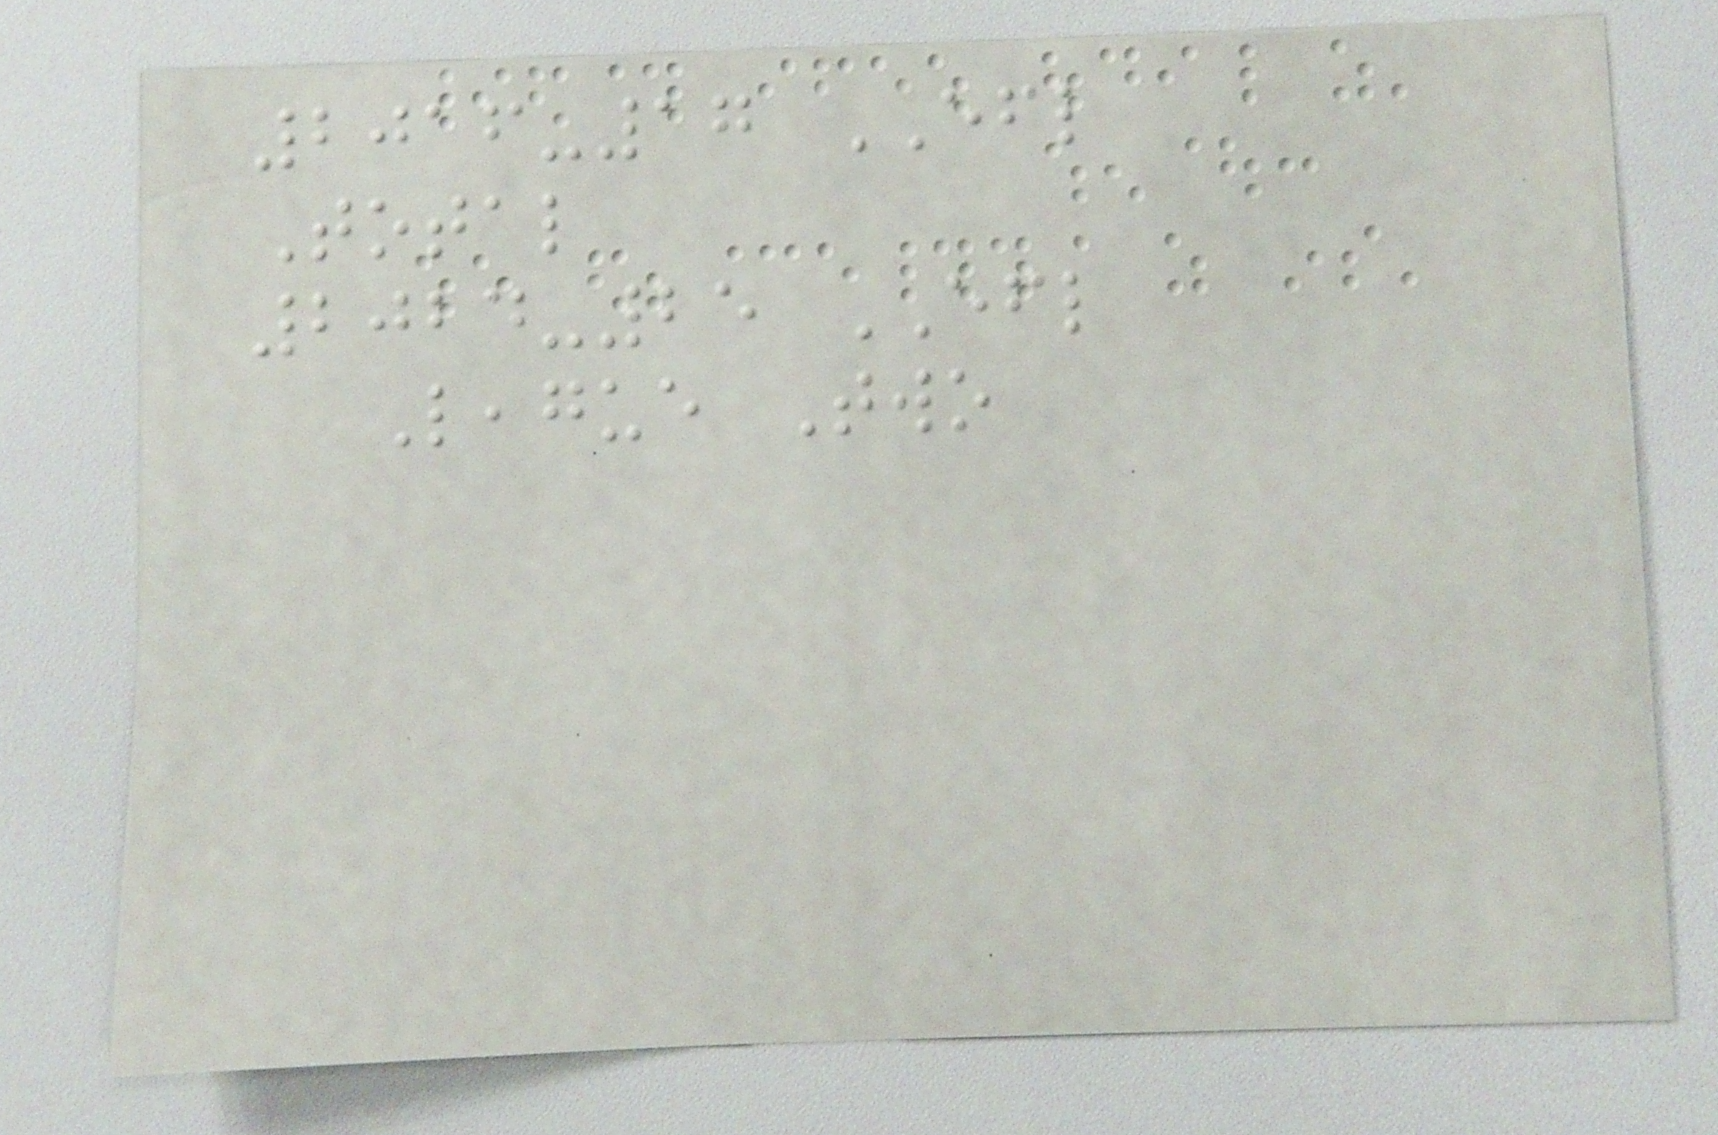2016-17 EFL
Total
2024-25 EFL
League Two
